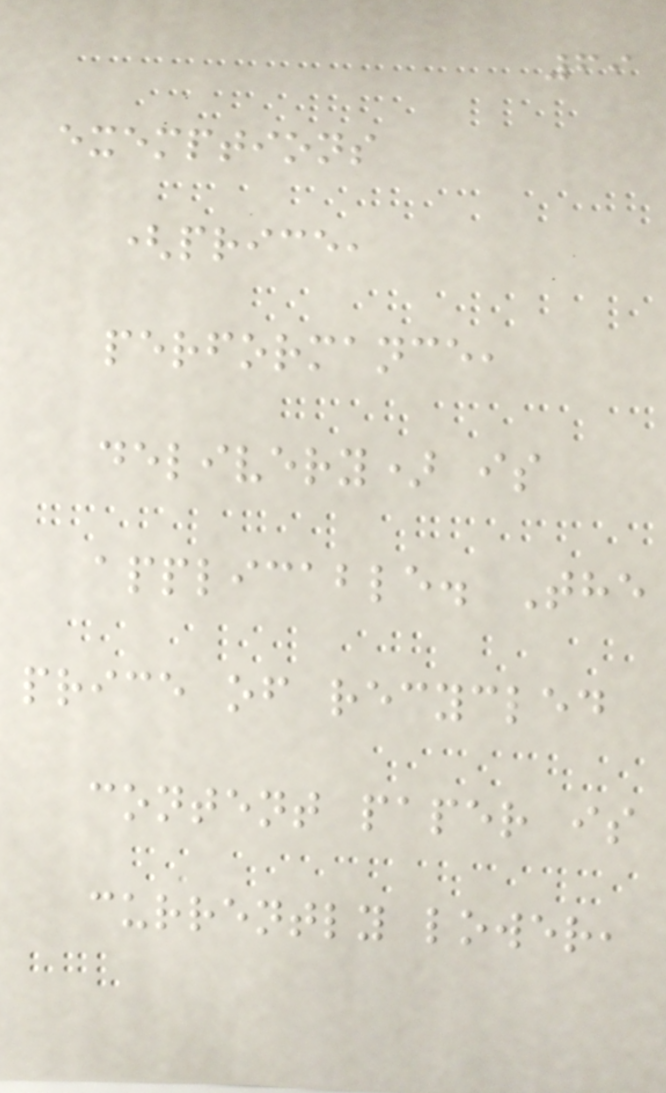69
exemptions
(price,
performance,
delivery) is
applicable. The
price of recycled
content paper is
currently lower,
